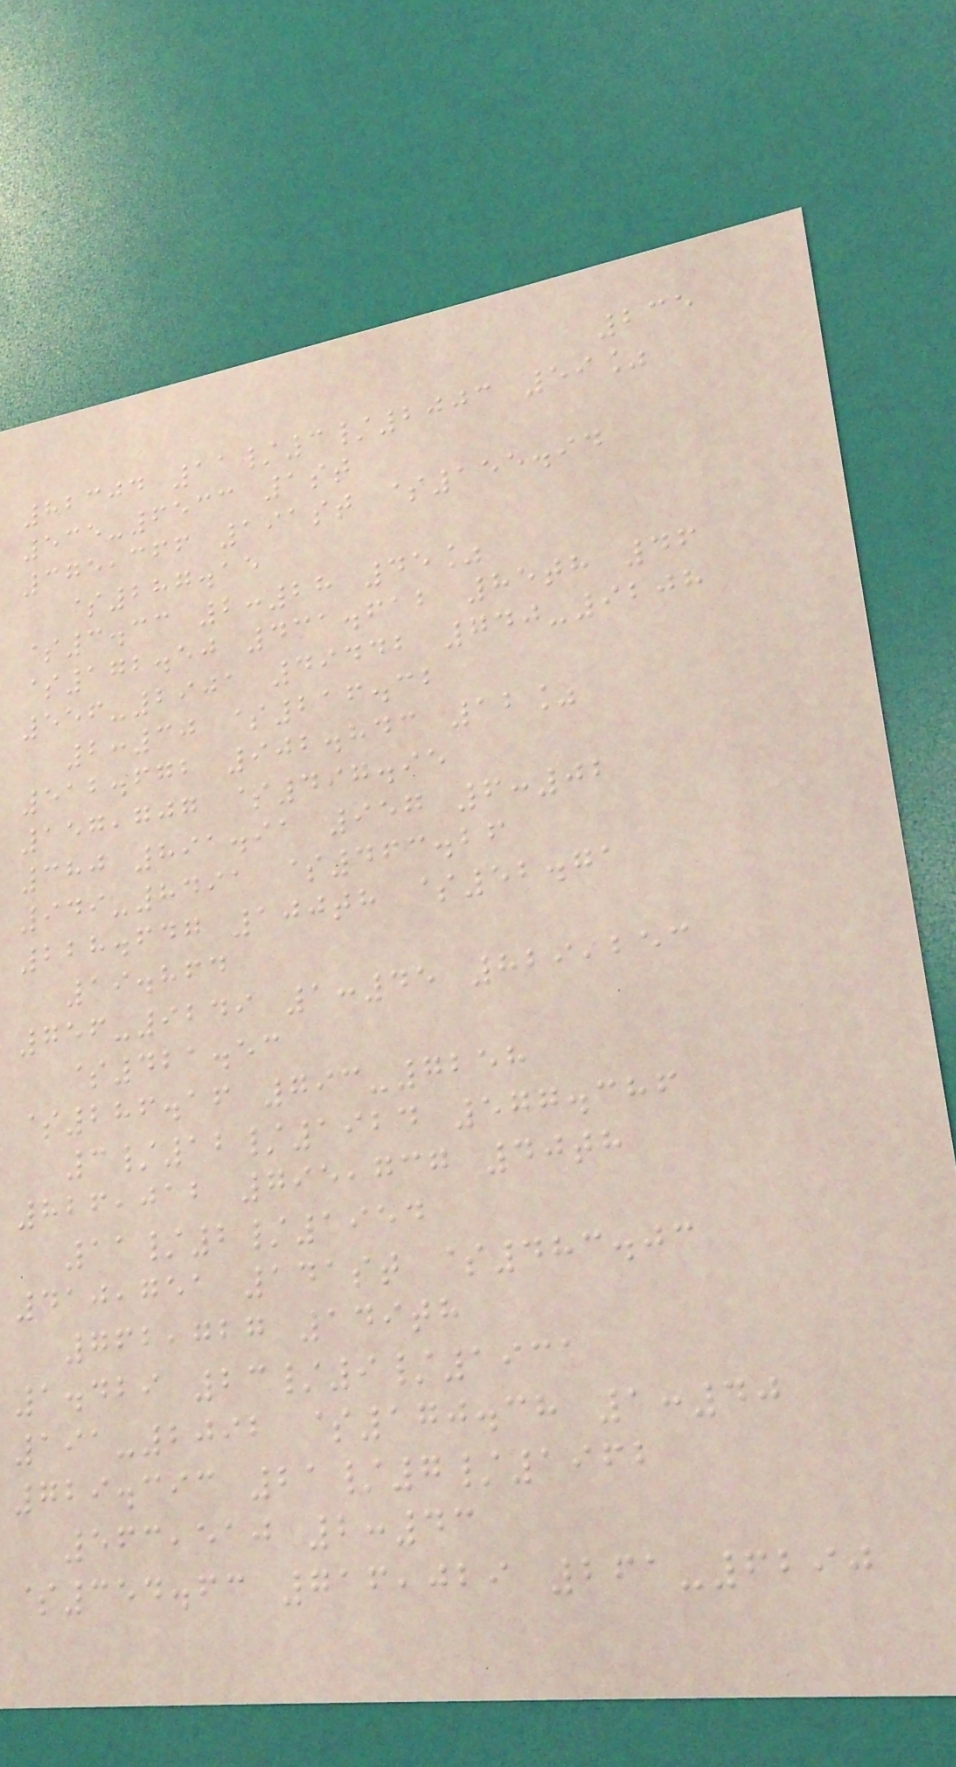235
82304 11/3/2003 59%
535-6533 1st
375,366 191st $155.94
$287.15
$3.33 2:28 45%
$172.50 431.612 85th 46
556-2901 49442 740-9208
2:30 $216.32
512.672 902.843 12%
157,707 $497.95
380 891.91 957 6:02
949-8491 $463.26
228.647 100th $52.71
19.864
756-9249 1:45 829,253
$421.53
$286.16 793-7258
3/12/1924 577.386
826,012 795,737 40th
11/2/1954
410,751 141st $483.03
762,727 149th
1.429 23/9/1931
191-2092 $170.38 1:40
729.393 21/7/1962
563,510 2:43
$354.63 716,029 261-6290
